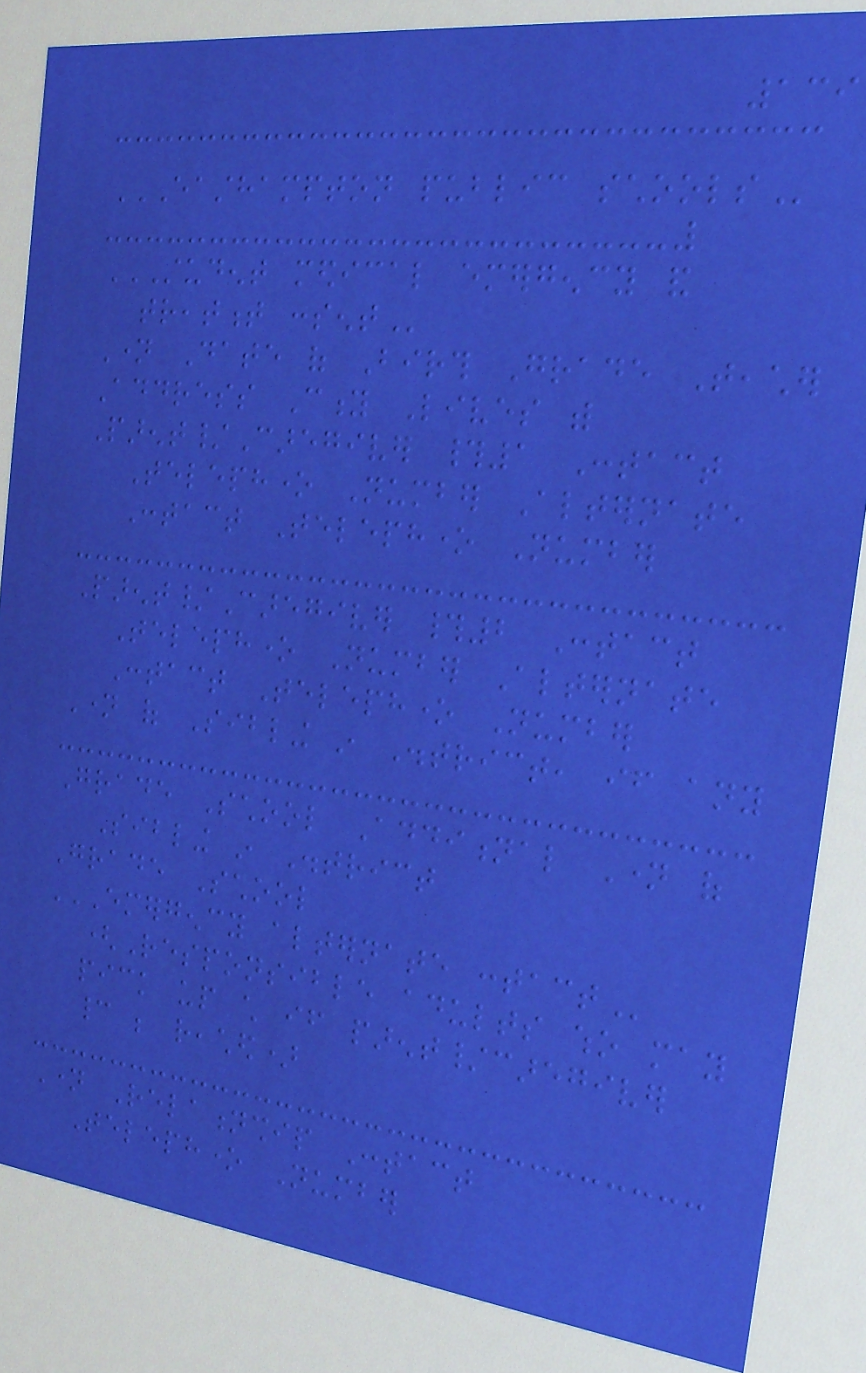139
EASTHAMPTON PUBLIC SCHOOLS
STUDENT MEDICAL EMERGENCY AND
TREATMENT CONSENT
Name Date of Birth Grade Teacher
Address City Lives with
Parent/Caregiver #1 Contact
Telephone Number Alternate
Contact Telephone Number
Parent/Caregiver #2 Contact
Telephone Number Alternate
Contact Telephone Number
Name of Sibling in District, if any
Grade School Additional Name of
Sibling in District
Grade School
EMERGENCY ALTERNATE CONTACT
(Responsible adults who may
pick up child if parent/caregiver
cannot be reached)
Name Relationship Contact
Telephone Number
